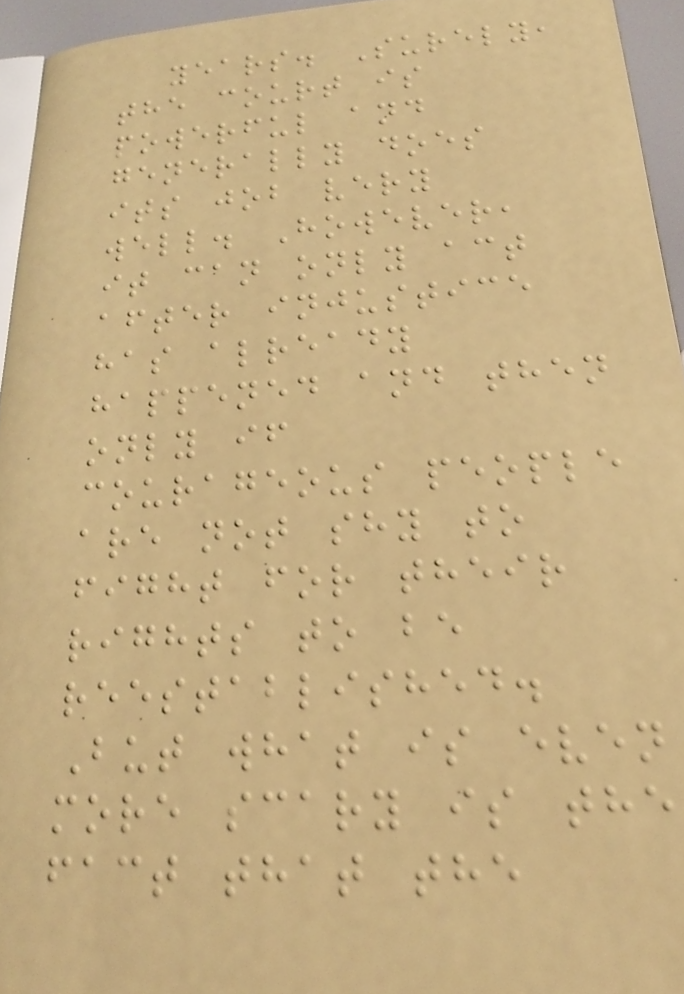years. Surely,
the court is
powerful and
generally does
its job very
well. However,
it can only act
after injustice
has already
happened and then
only if
courageous people
are not shy to
fight for their
rights to be
reestablished.
But what is even
more scary is the
fact that the
